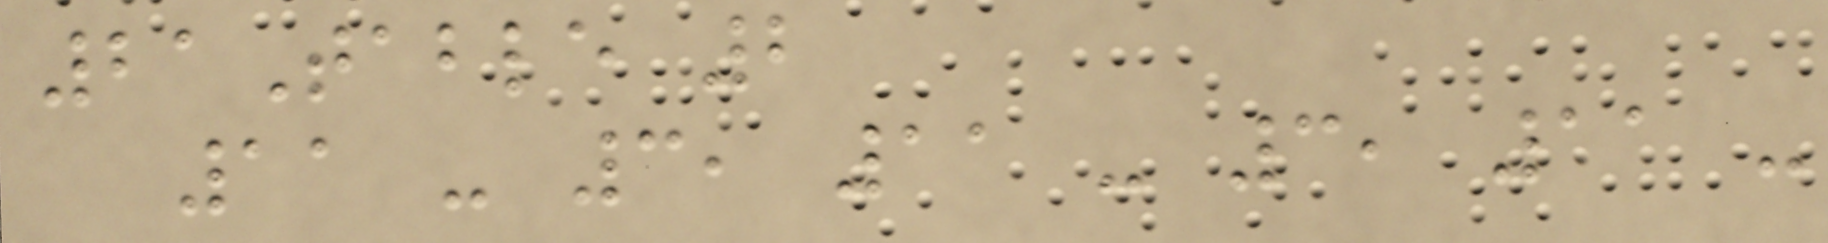21Table 2
11 - 3, 11 - 3, 11 -
